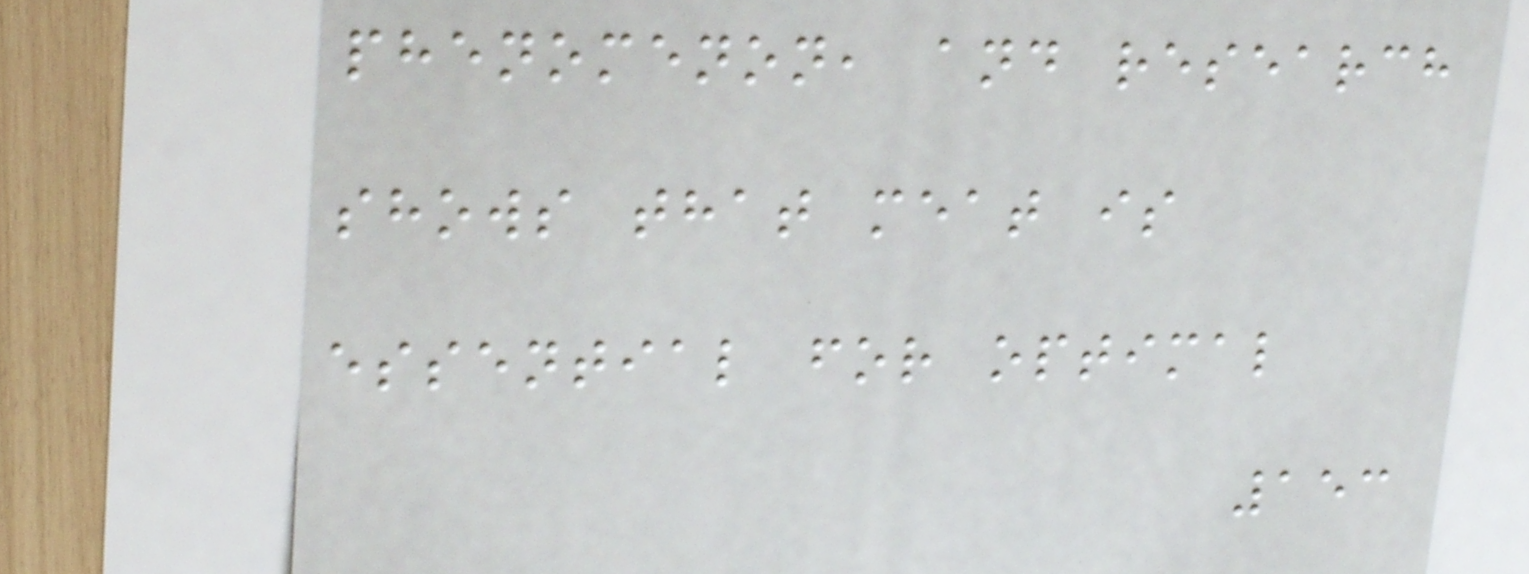phenomenon, and research
shows that meat is
essential for optimal
153
